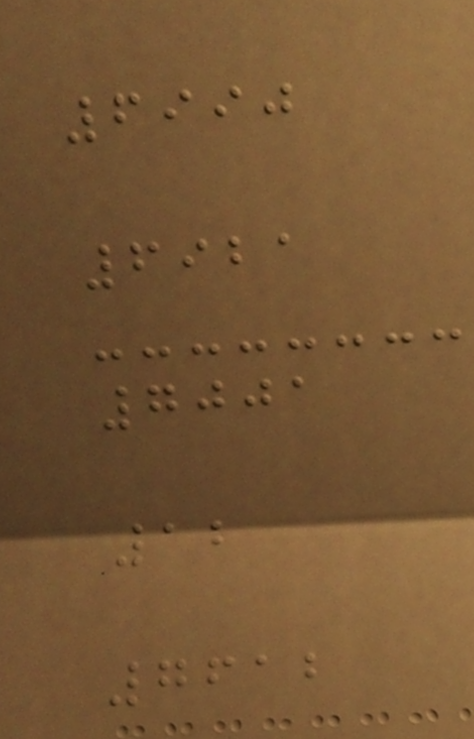6990
6921
7001
12
7612
